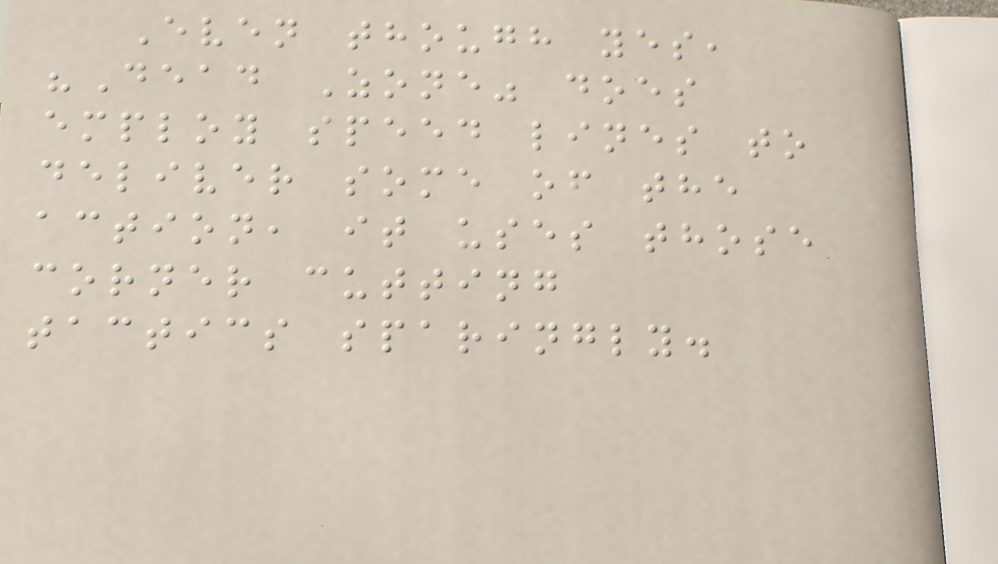Even though yes,
"Dead Zone" does
employ speed lines to
deliver some of the
action, it uses those
corner cutting
tactics sparingly.
